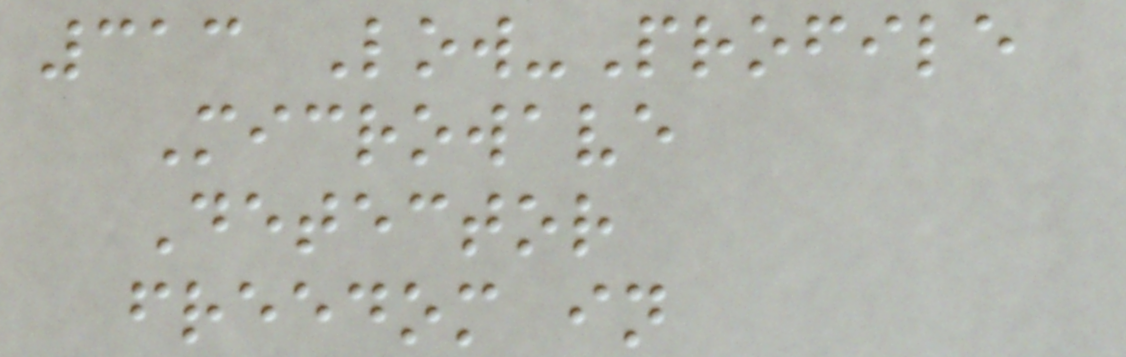313 Low-Profile
Microwave
Detector
freedom in
